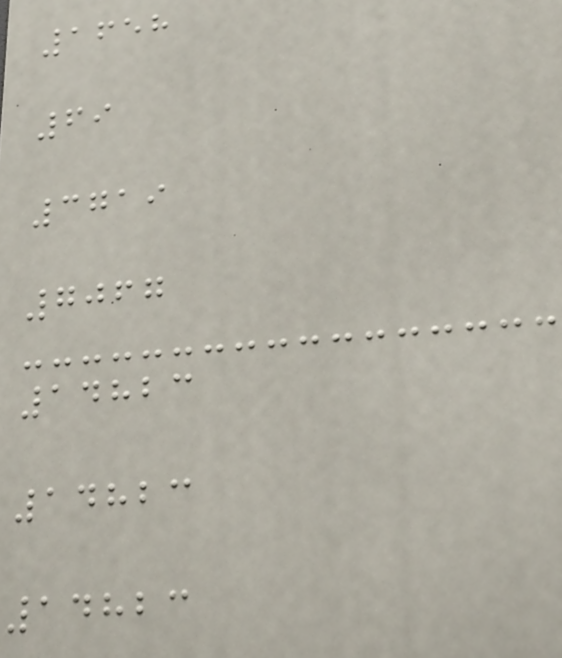1658
69
3719
7067
14823
14823
14823
